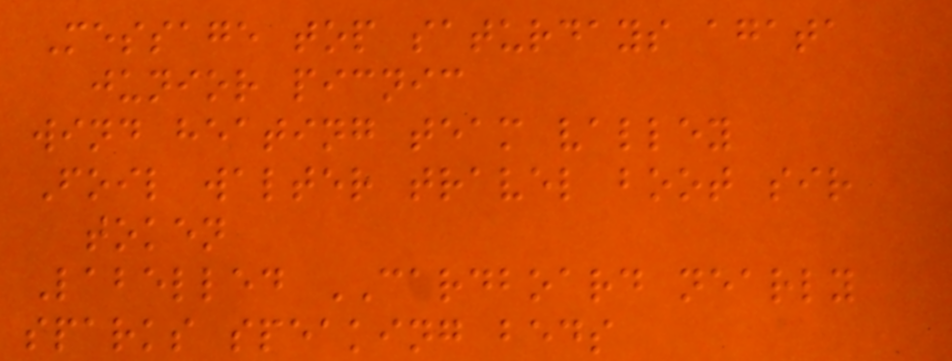Message top saturdays agata
junior picnic
wind heating team valley
Foil walter travel boot sir
token
Labelled CARDBOARD nearly
sparks speaking beds
